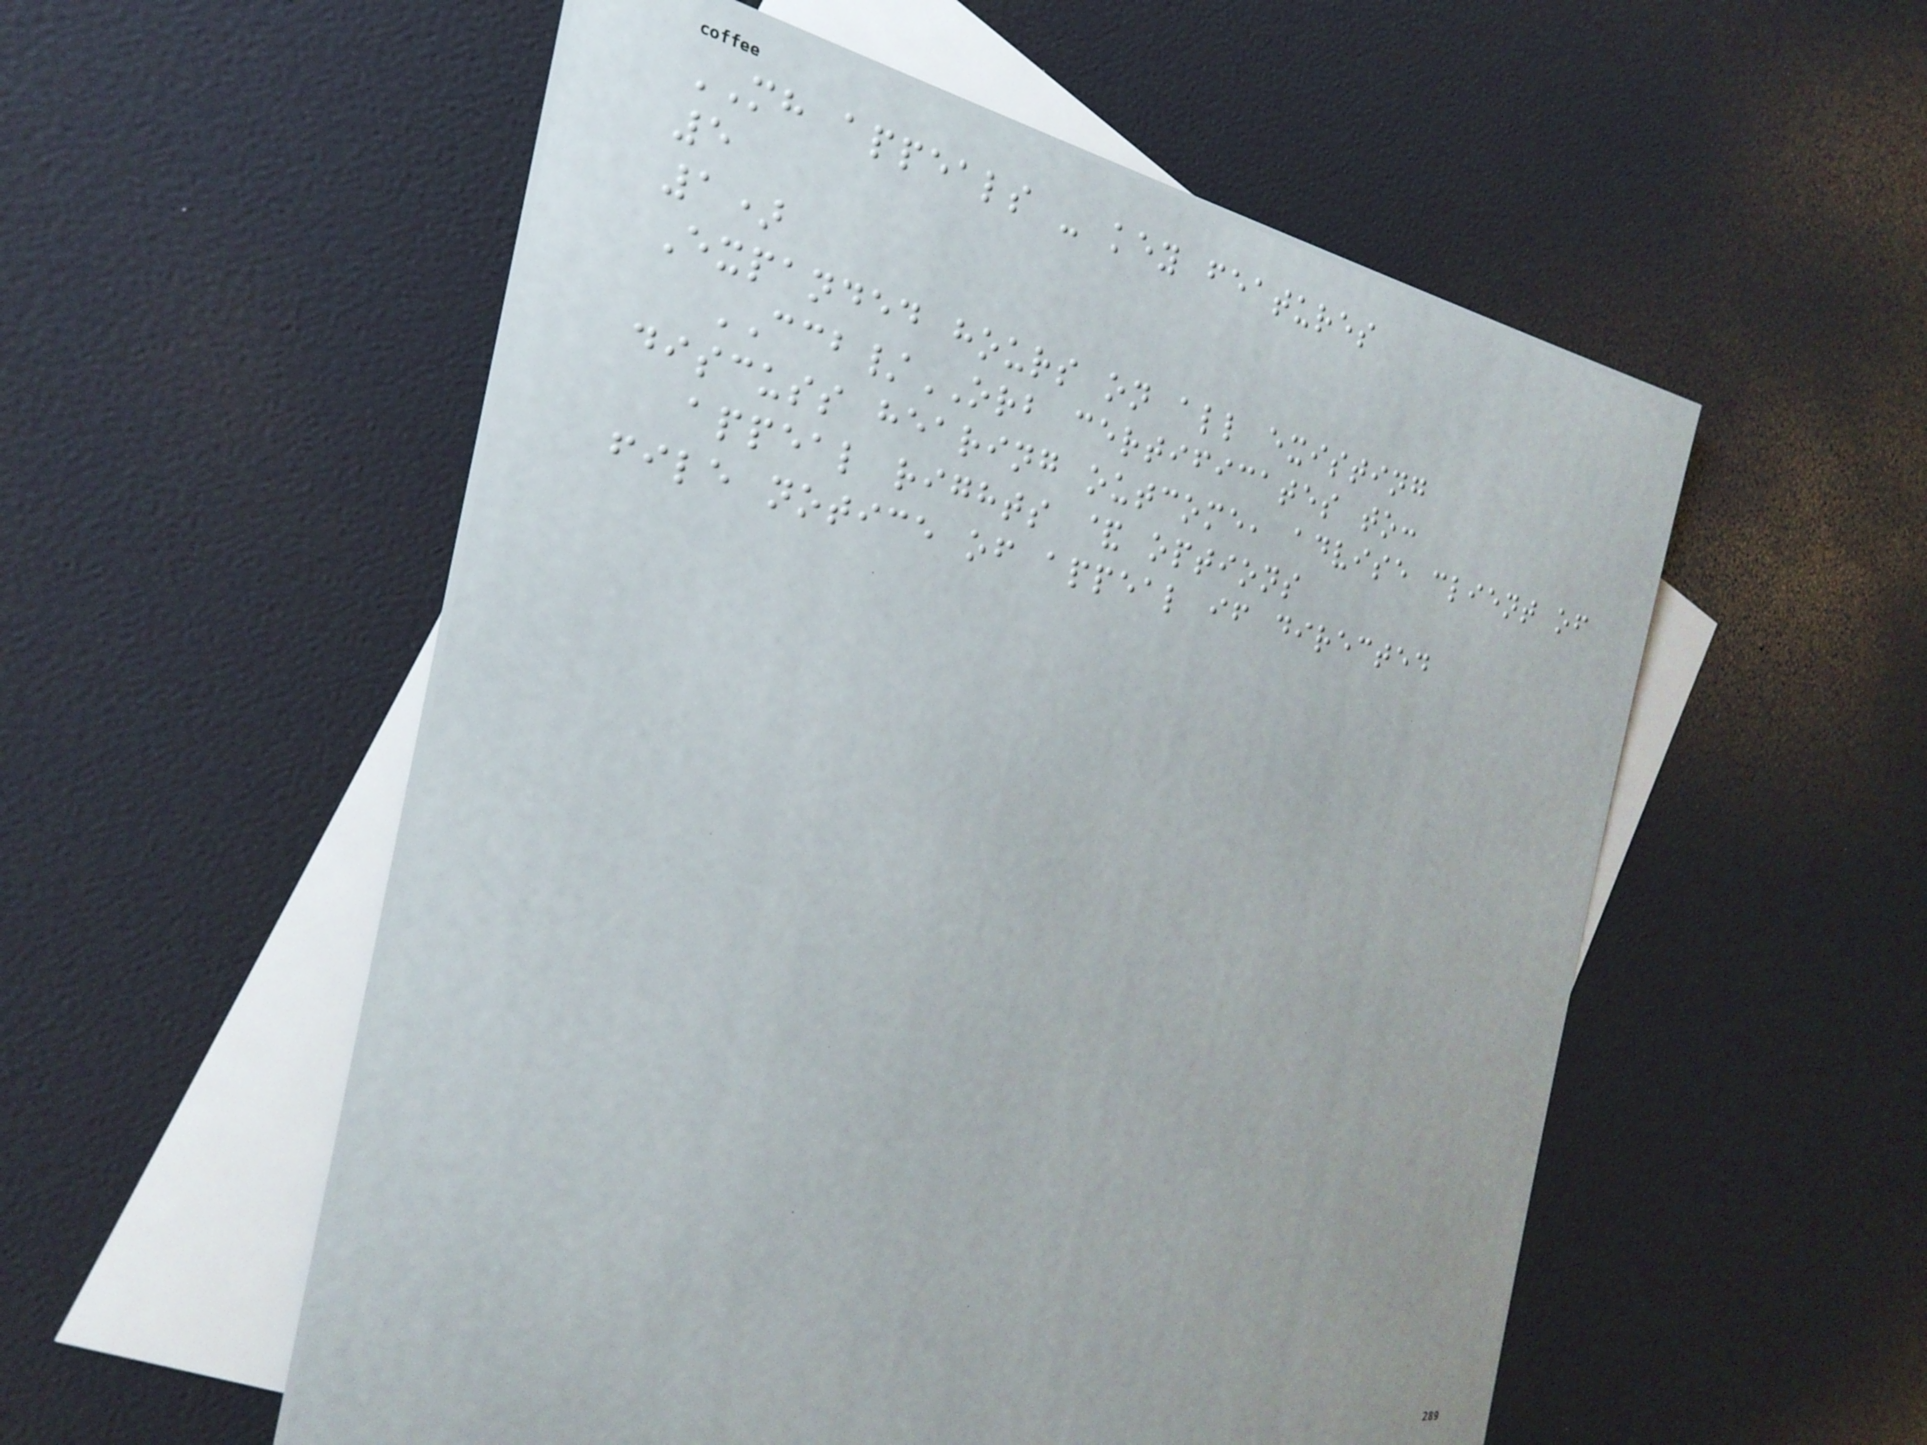MH appeals - key features
5
1)
Expanded hours on all existing
CCB/ORB certificates to:
discuss hearing outcome, advise client of
appeal rights & options
file notice of appeal if directed
